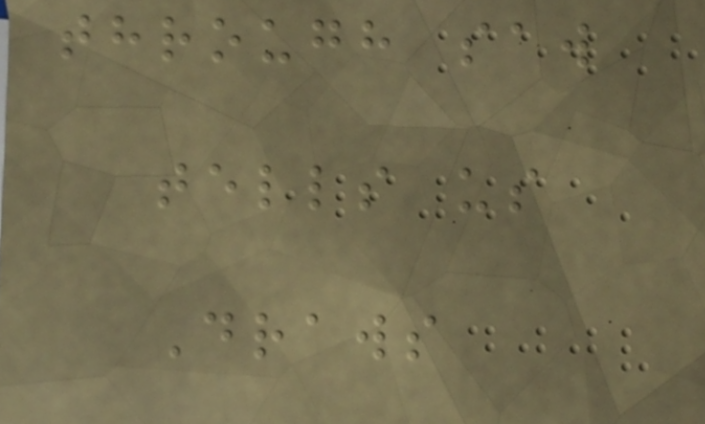through saw
tells us
Draws
